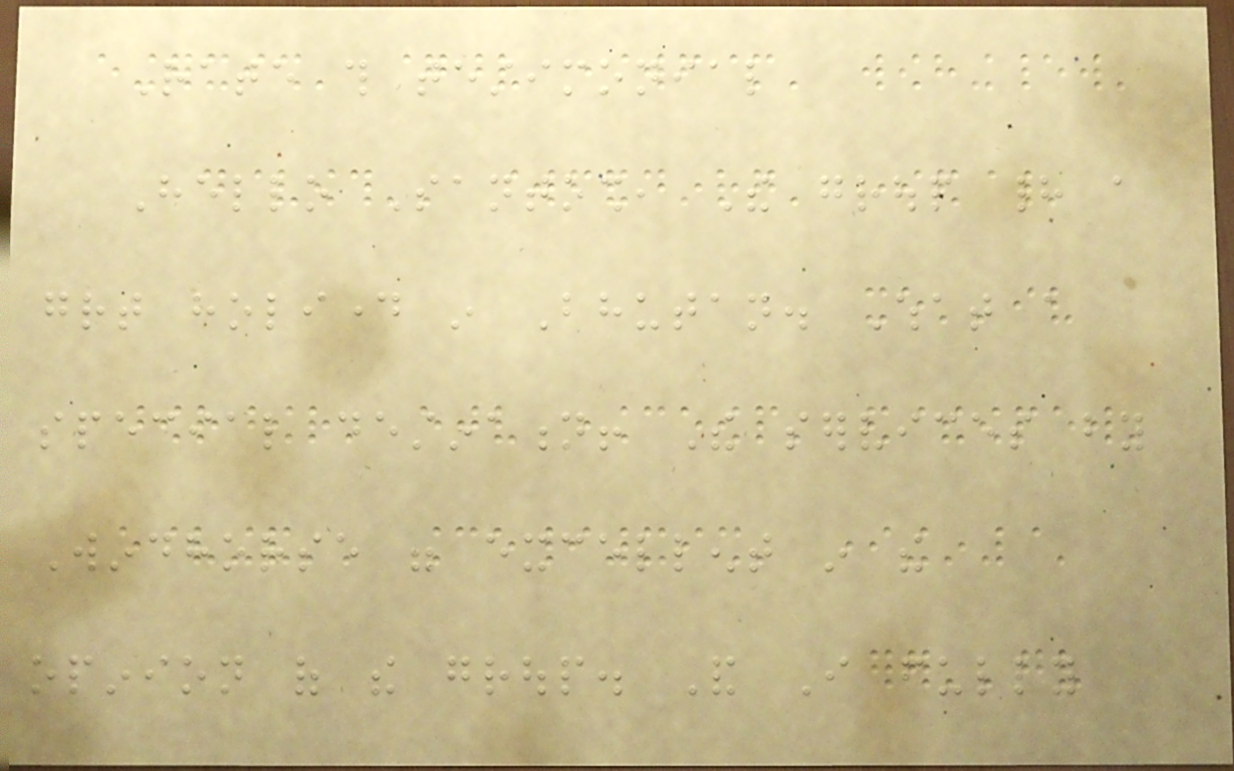Rate this testimonial
Hello Santosh, The group had a
great holiday in Bhutan. What a
special destination! The services by
Windhorse were excellent in the
opinion of the group. And I fully
